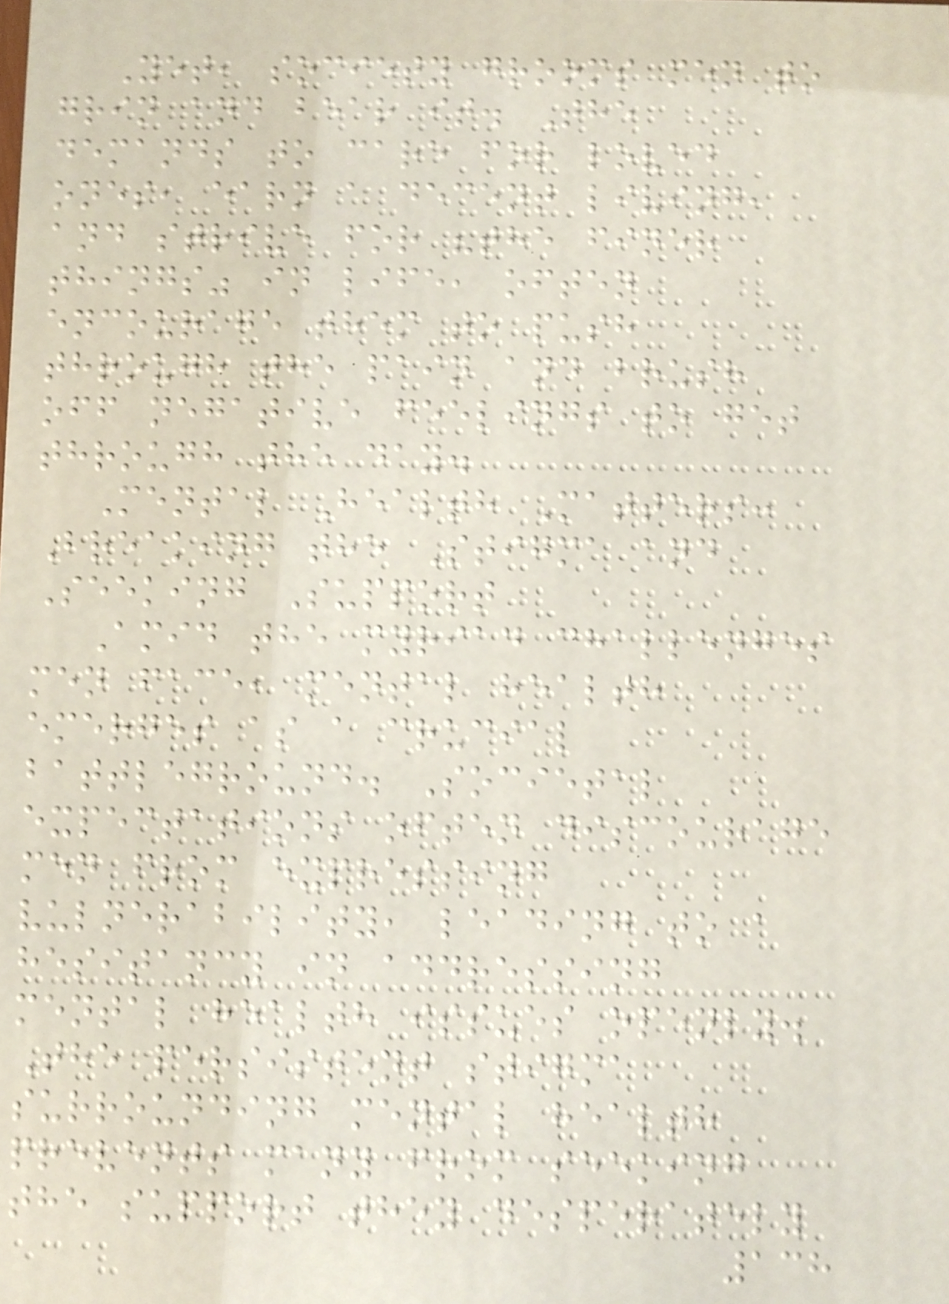Yet, society grooms men to
grin and bear it. The
demands to care for loved
ones, earn a decent living,
and strive for "the finer
things" in life, often
encourage them to push
through the pain and brush
off negative feelings to get
through the day.
Mental Health Matters:
Breaking the Stigma and
Seeking Support
Amid the myriad challenges
men face, mental health
emerges as a crucial
battleground. Societal
expectations often discourage
men from expressing
vulnerability, leading to a
hesitancy in addressing
mental health issues openly.
The persistent stigma
surrounding mental health
prevents many from seeking
the support they desperately
138
